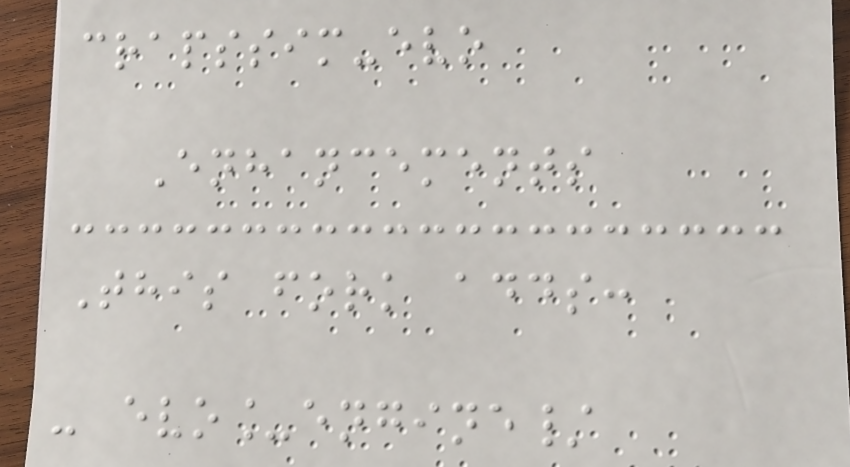crapssim-evo
Enhancements
This fork adds:
- evo_engine/
